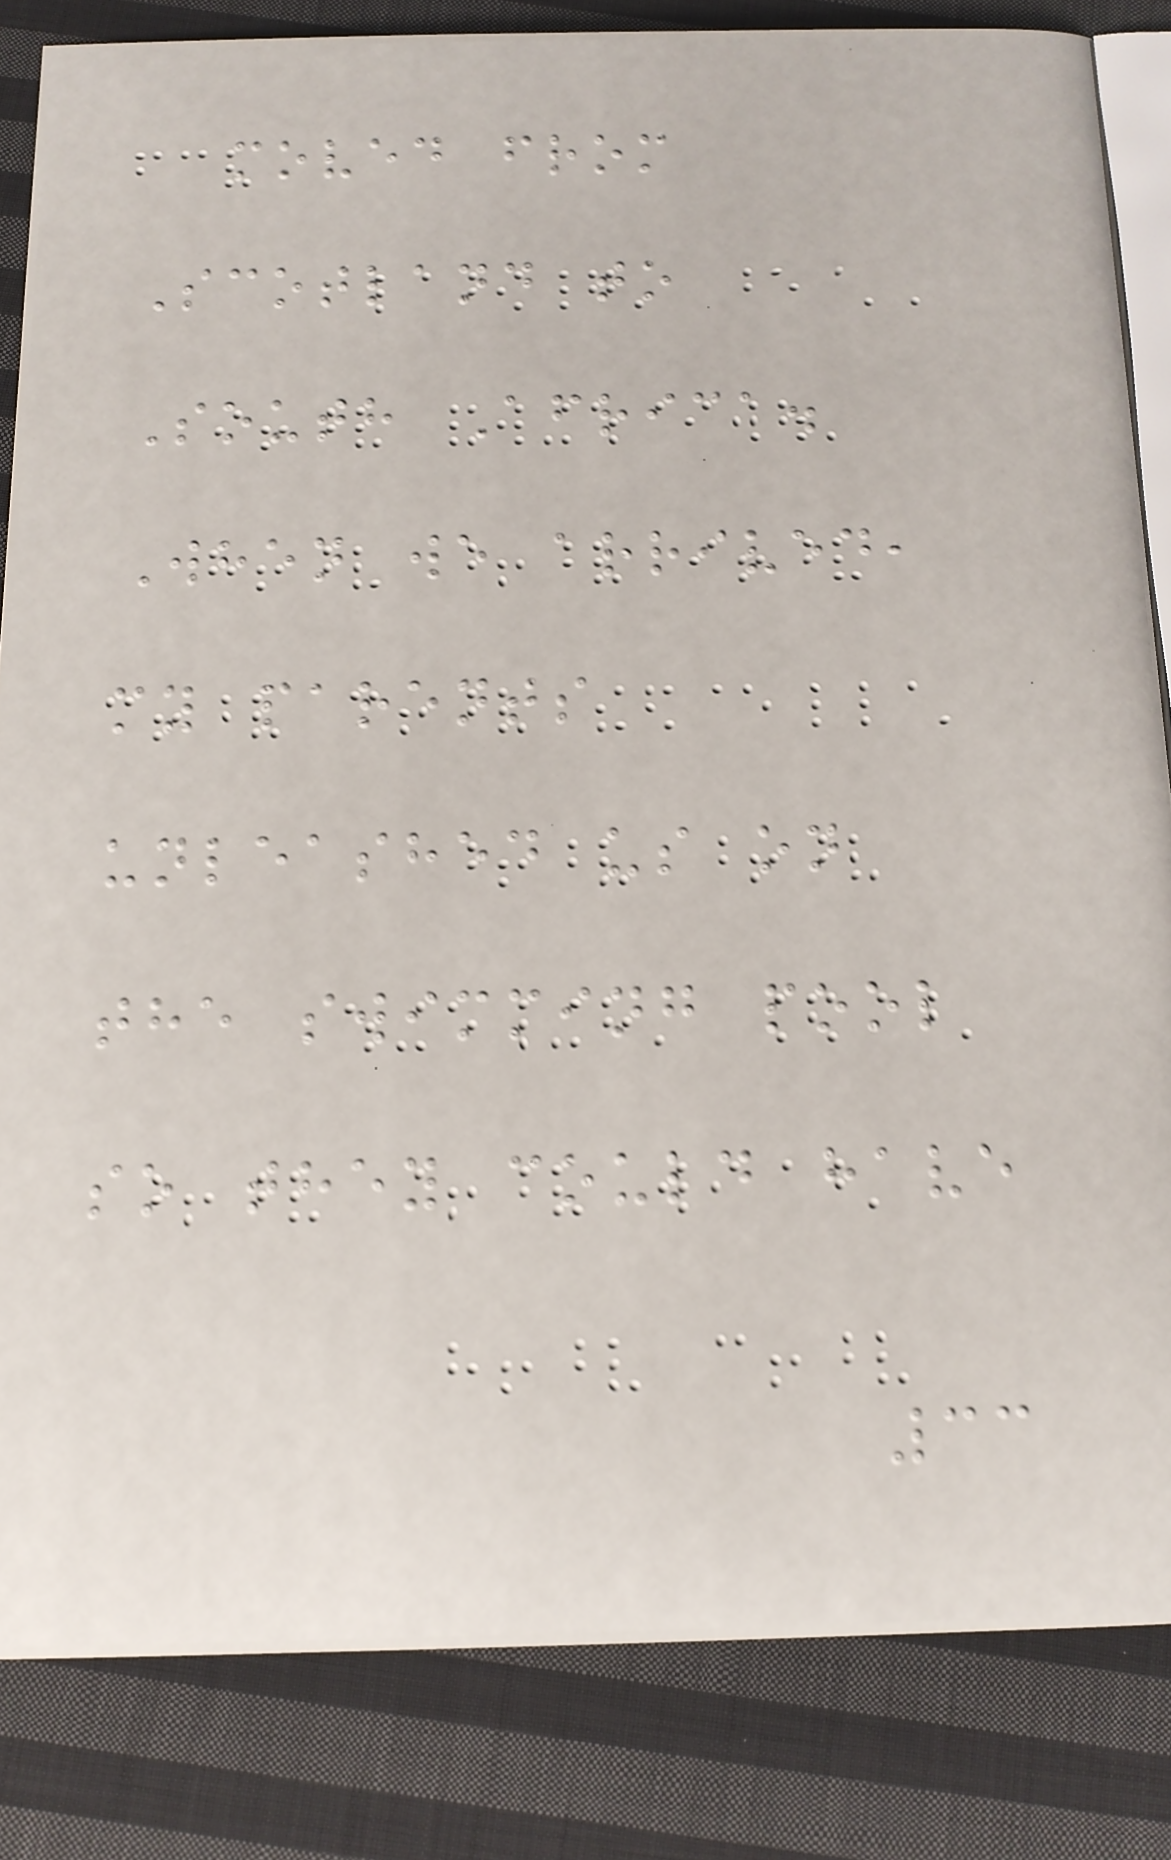moved from
Scotland to
South Africa.
When we arrived,
my parents
unleashed us on
the swimming pool
so they could have
33
